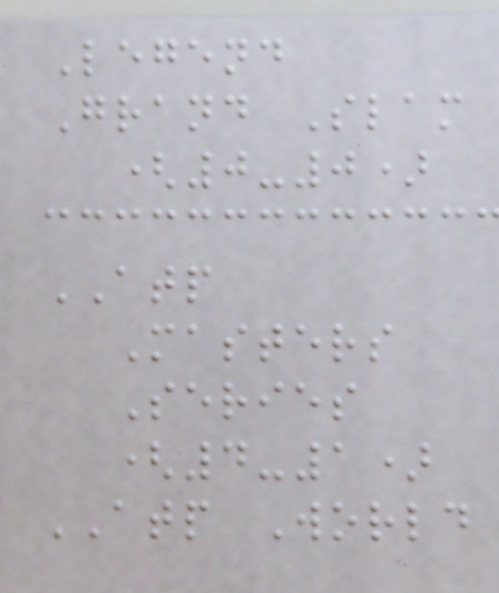Legend
Grand Slam
(0-0)
ATP
Masters
Series
(4-1)
ATP World
